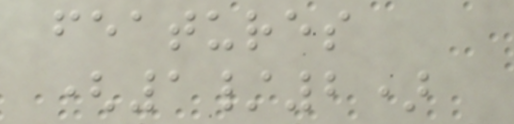features
(1/2)
